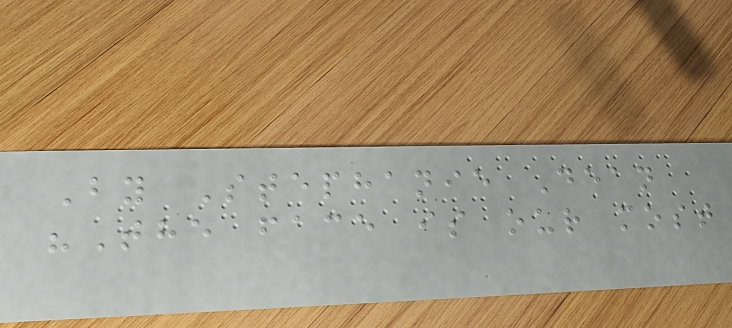By Stephanie Dean
"The face is our most
